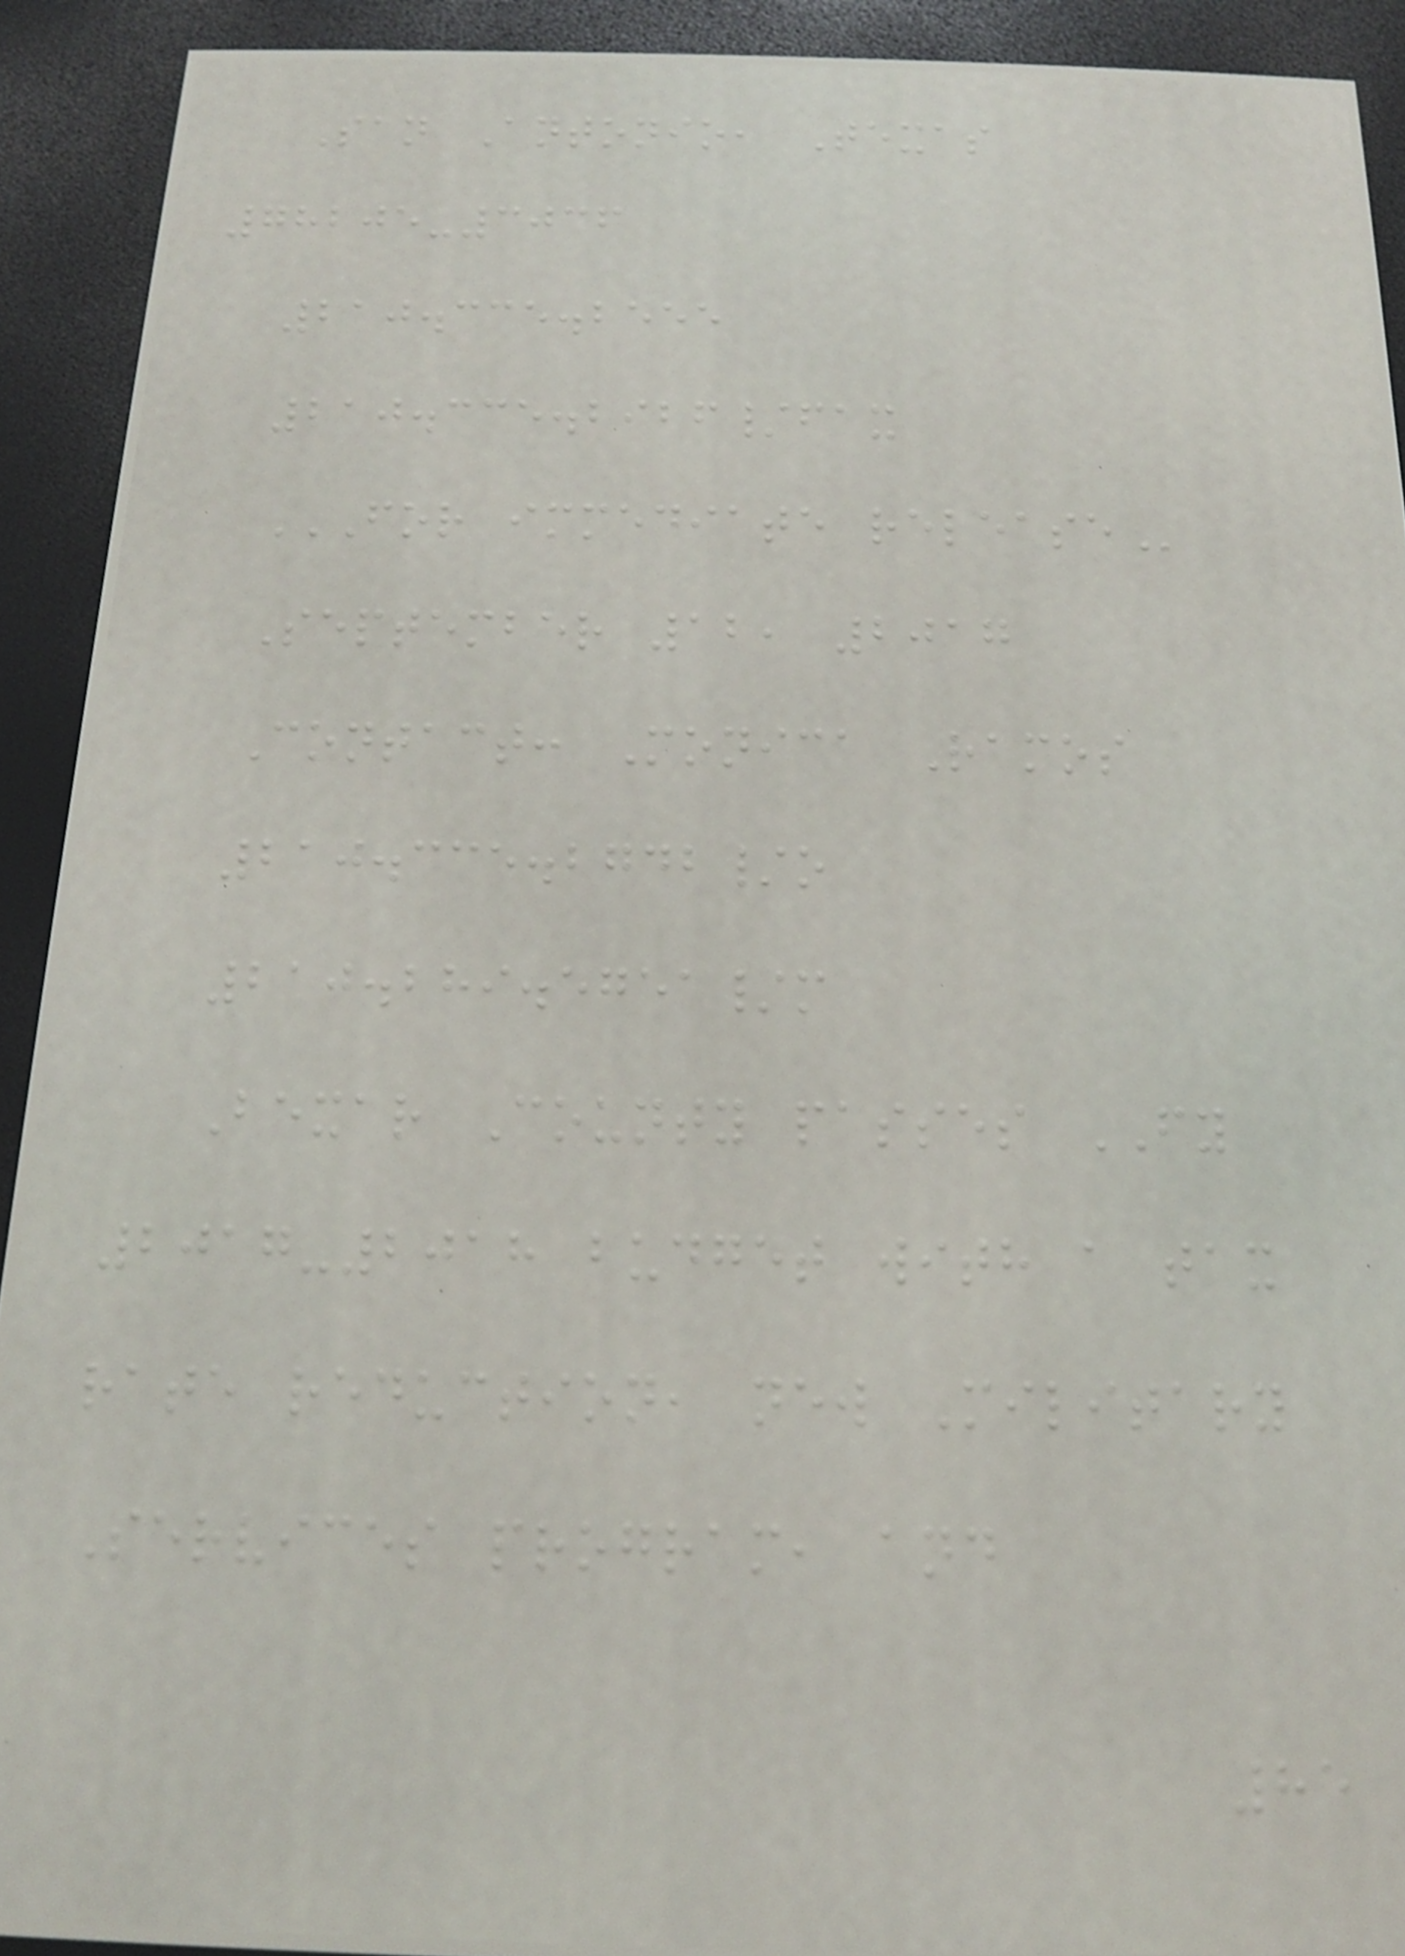San Antonio, Texas
78205-3036
210.335.2555
210.335.2926/fax
FOR IMMEDIATE RELEASE
September 12, 2017
Contact: Monica Ramos
210.335.2742/o
210.289.5751/m
Bexar County passes FY
2017-2018 budget with a tax
rate reduction, new Military
Services program, and
85
